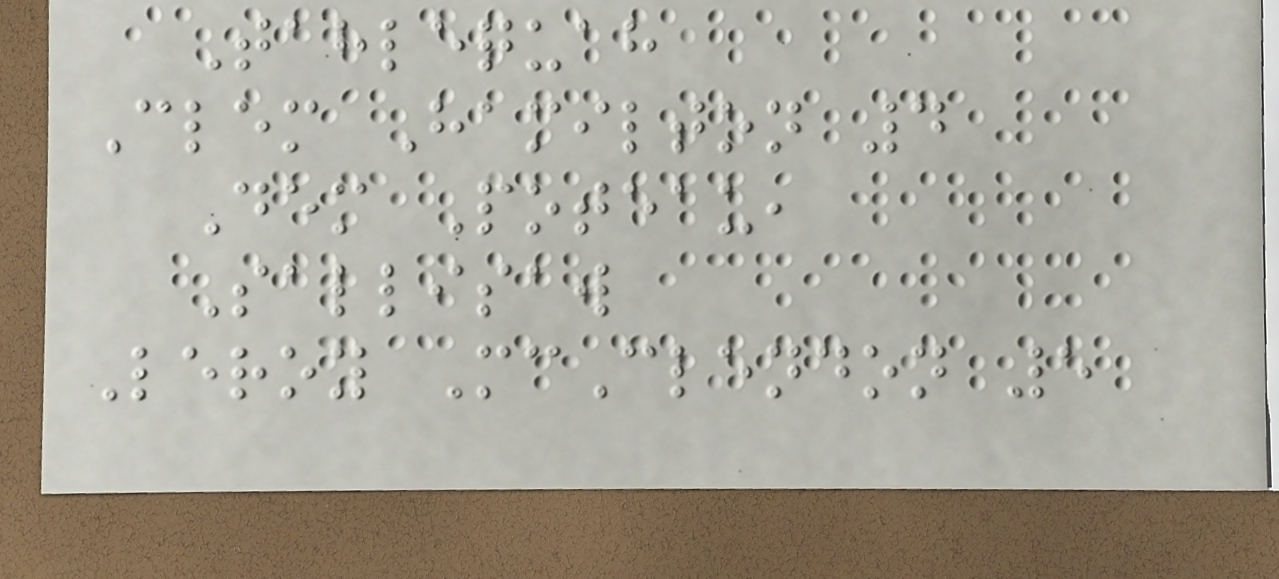Tahlequah
Clem Hamilton 4
Dem Poteau,
Sallisaw
Leroy McClendon 5
